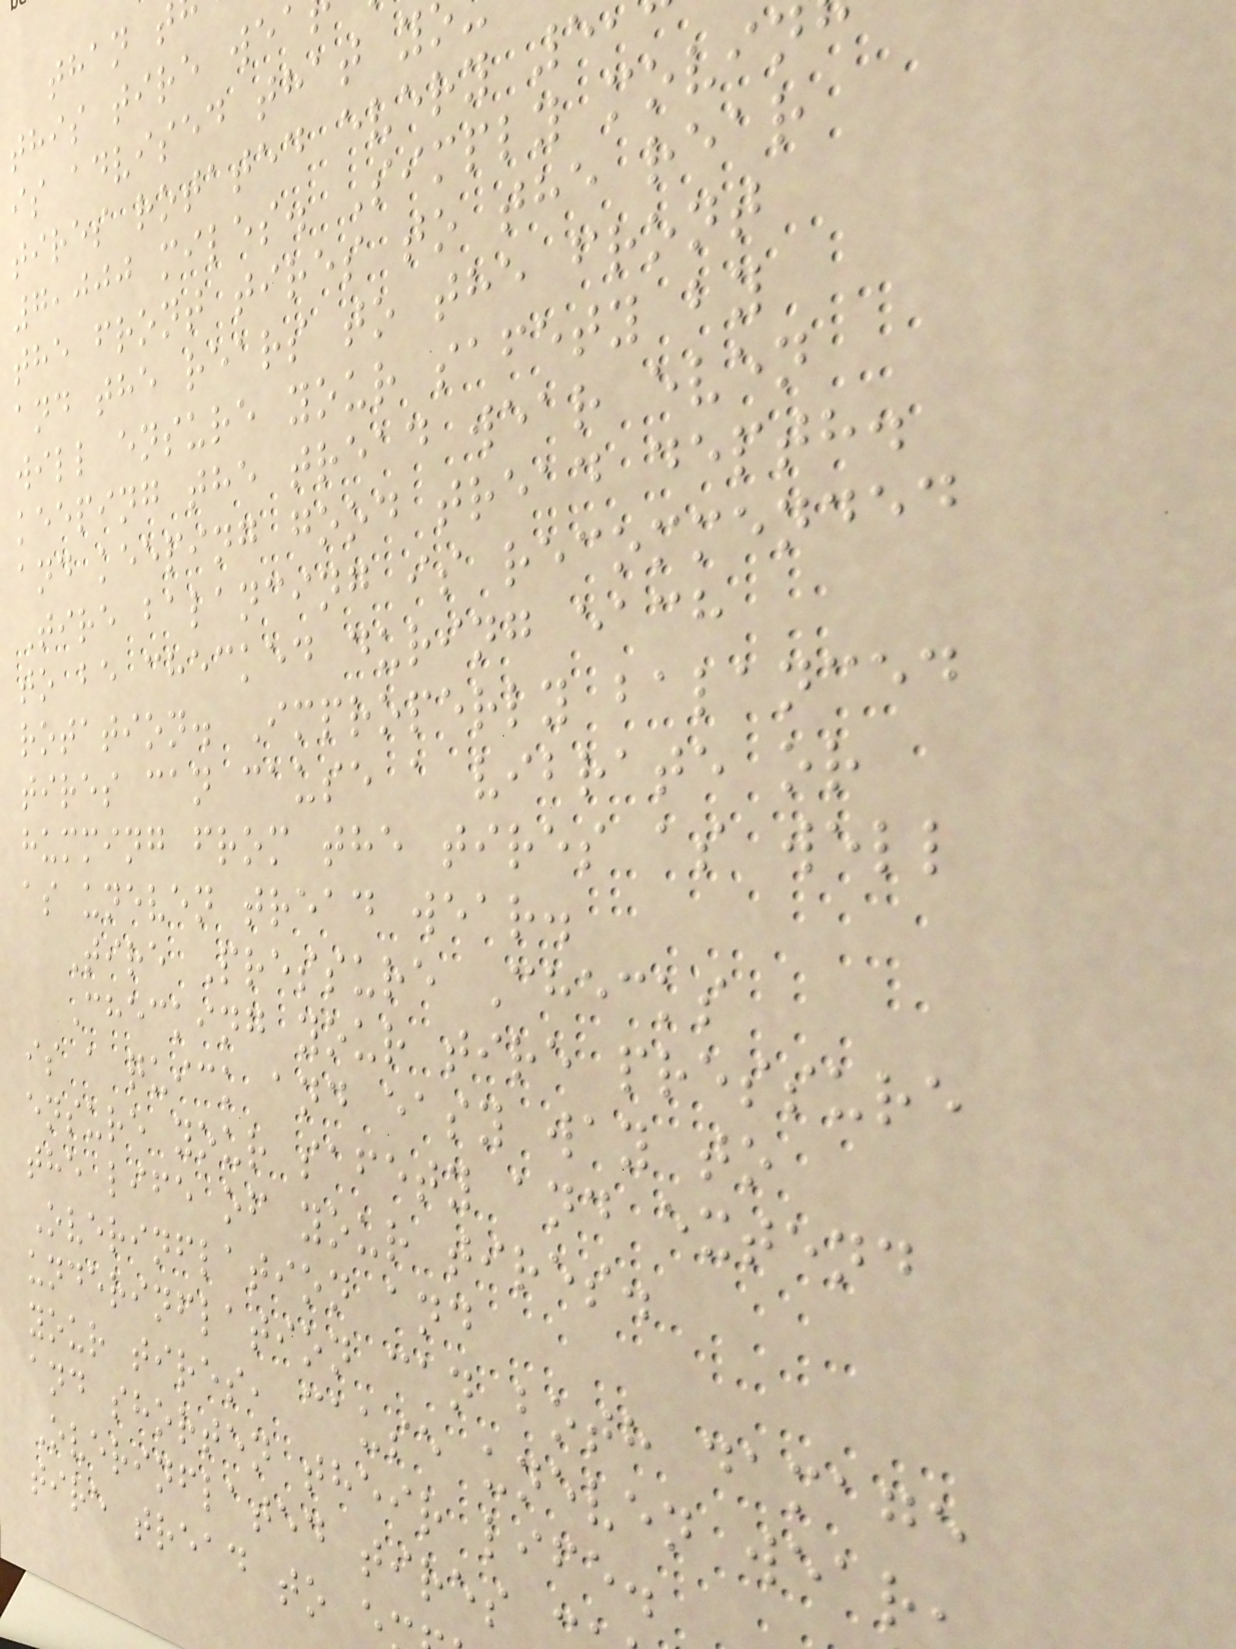than t
this tire we
is advised that y
tires rotated every 5
7,000 miles. Simply movin
the front tires to the rear
and the rears to the front
will ensure your safety by
keeping the tread wear even
and keeping good tread depth.
Tire balancing is recommended
to be checked during each
rotation. Improperly balanced
tires can cause a vibrate or
humming from the tires as well
as uneven tread wear.
Tire Pressure Checks
Checking your tire pressure
is a quick and easy way to
ensure your safety and extend
the life of your tires.
Overinflation and
underinflation can both damage
your tires, cause uneven wear
and shorten their life.
Overinflated tires
tire tread to e
